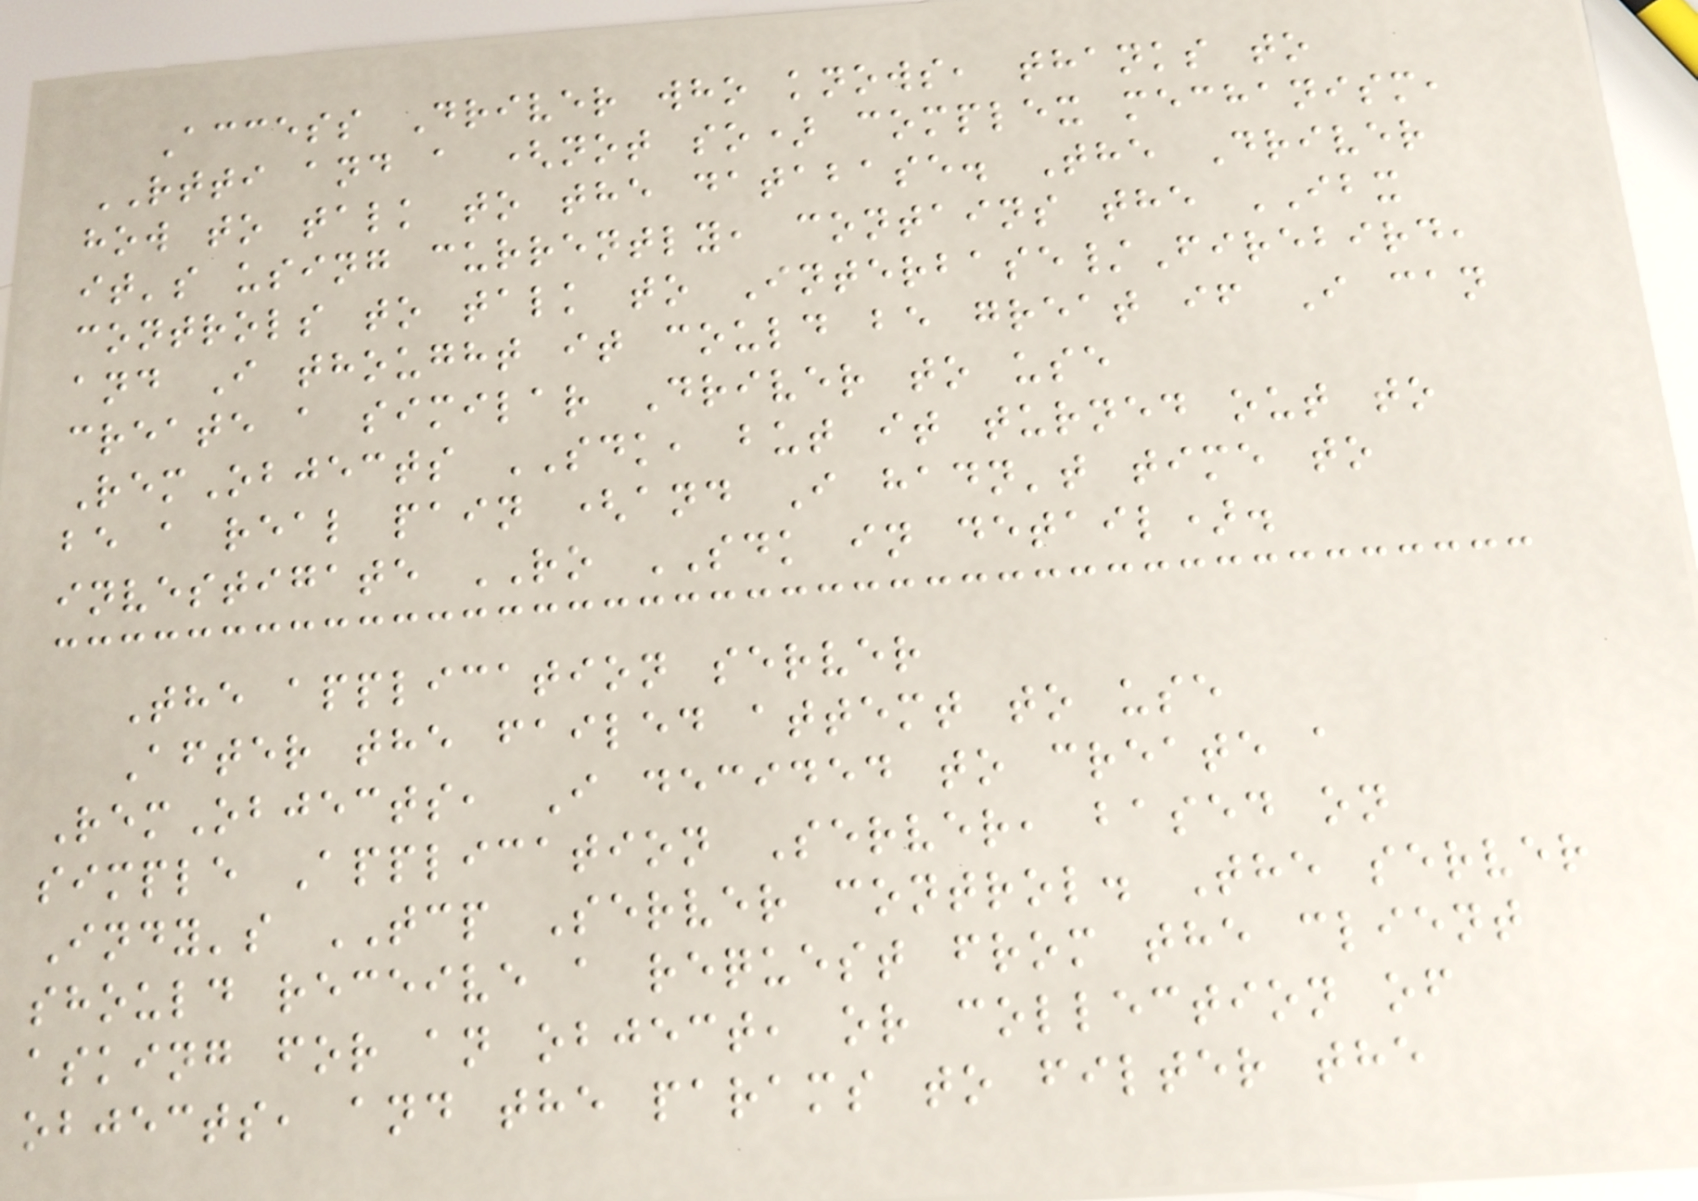Access Driver who knows, thanks to
RTTI and a (not so) complex mechanism,
how to talk to the database. The Driver
it's using currently, contains the IBX
controls to talk to Interbase/Firebird,
and I thought it could be great if I can
create a similar Driver to use
RemObjects SDK, but it turned out to
be a real pain (and I hadn't time to
investigate RO SDK in detail).
The application server
After the failed attemt to use
RemObjects, I decided to create a
simple Application Server, based on
Indy's TCP Server control. The server
should receive a request from the client
asking for an object, or collection of
objects, and the params to filter the
